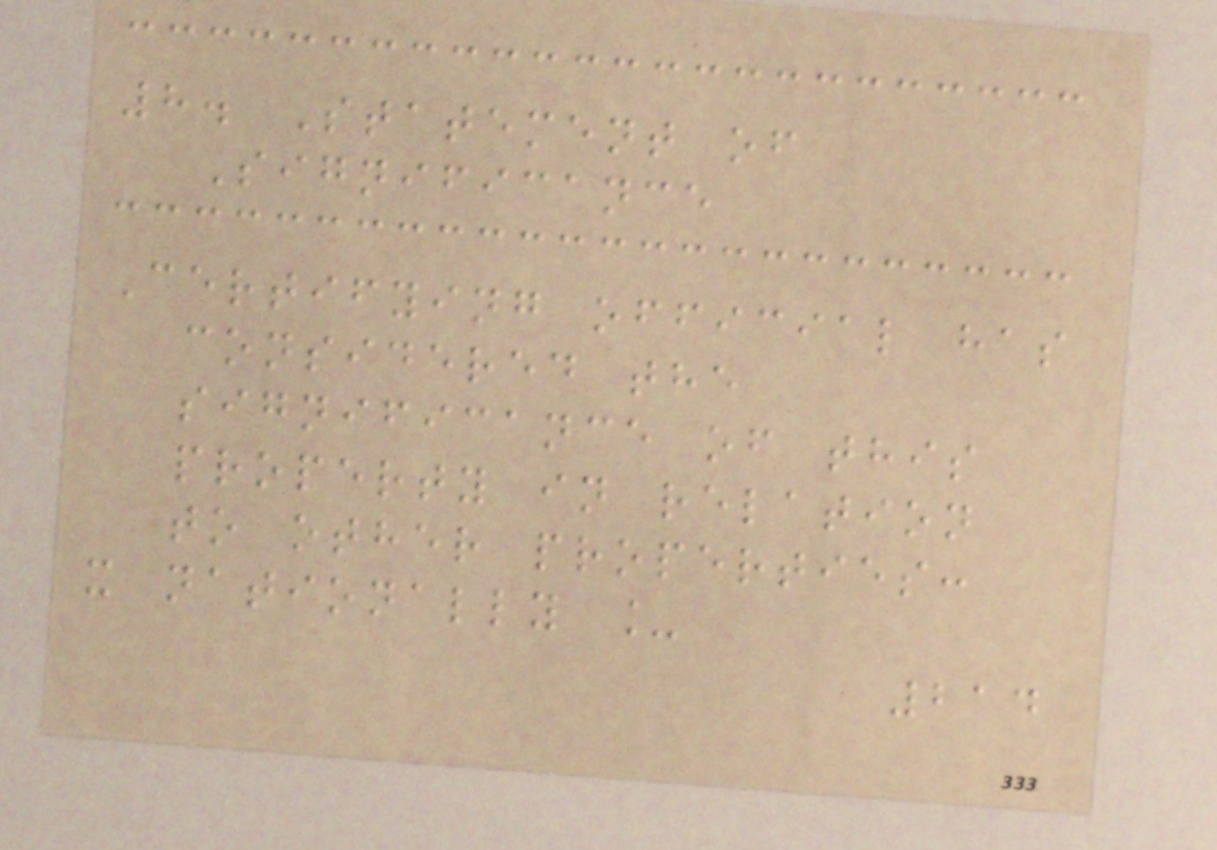8. Statement of
Significance
Certifying official has
considered the
significance of this
property in relation
to other properties:
x nationally _
214
